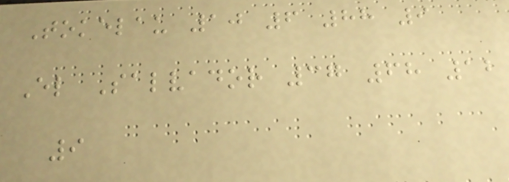Tokelau 10 6 88 9
El Salvador 37 68 12
9
